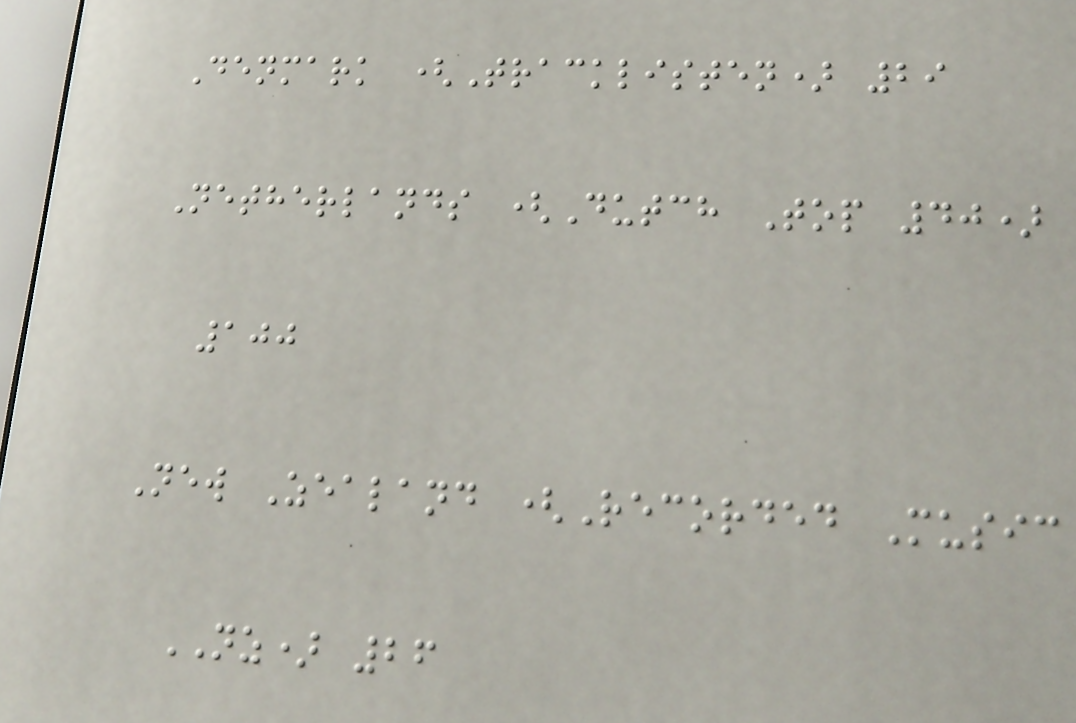Denmark (Tracklisten) 29
Netherlands (Dutch Top 40)
100
New Zealand (Recorded Music
NZ) 26
